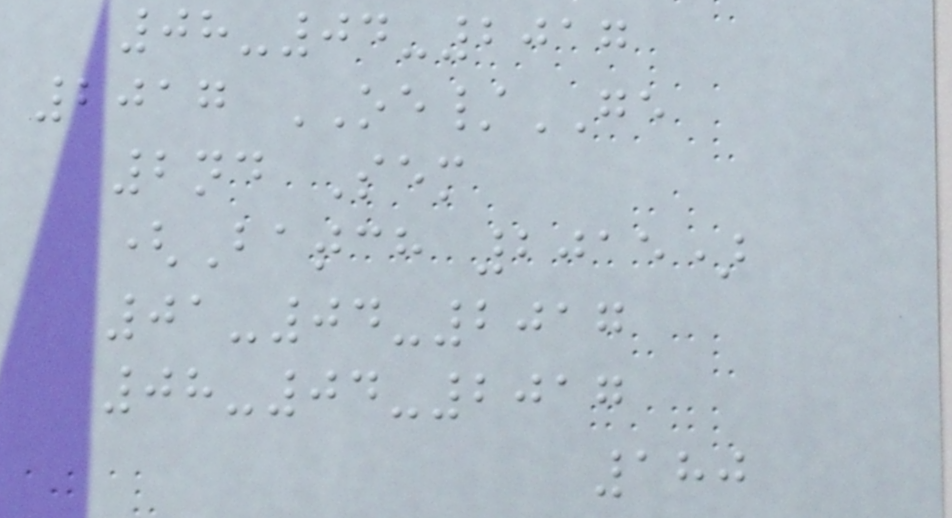08-04-2017
2017 OE/GE
2nd Sem
(Batch 2015)
01-04-2017
08-04-2017
180
